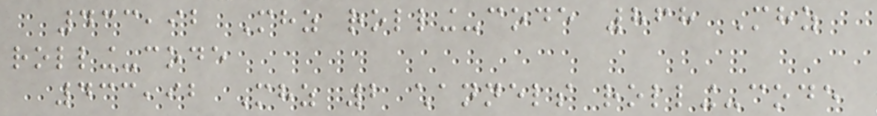433,92 Mhz rolling-code 868 Mhz
rolling-code
433,92 Mhz 2 channels rolling-code
